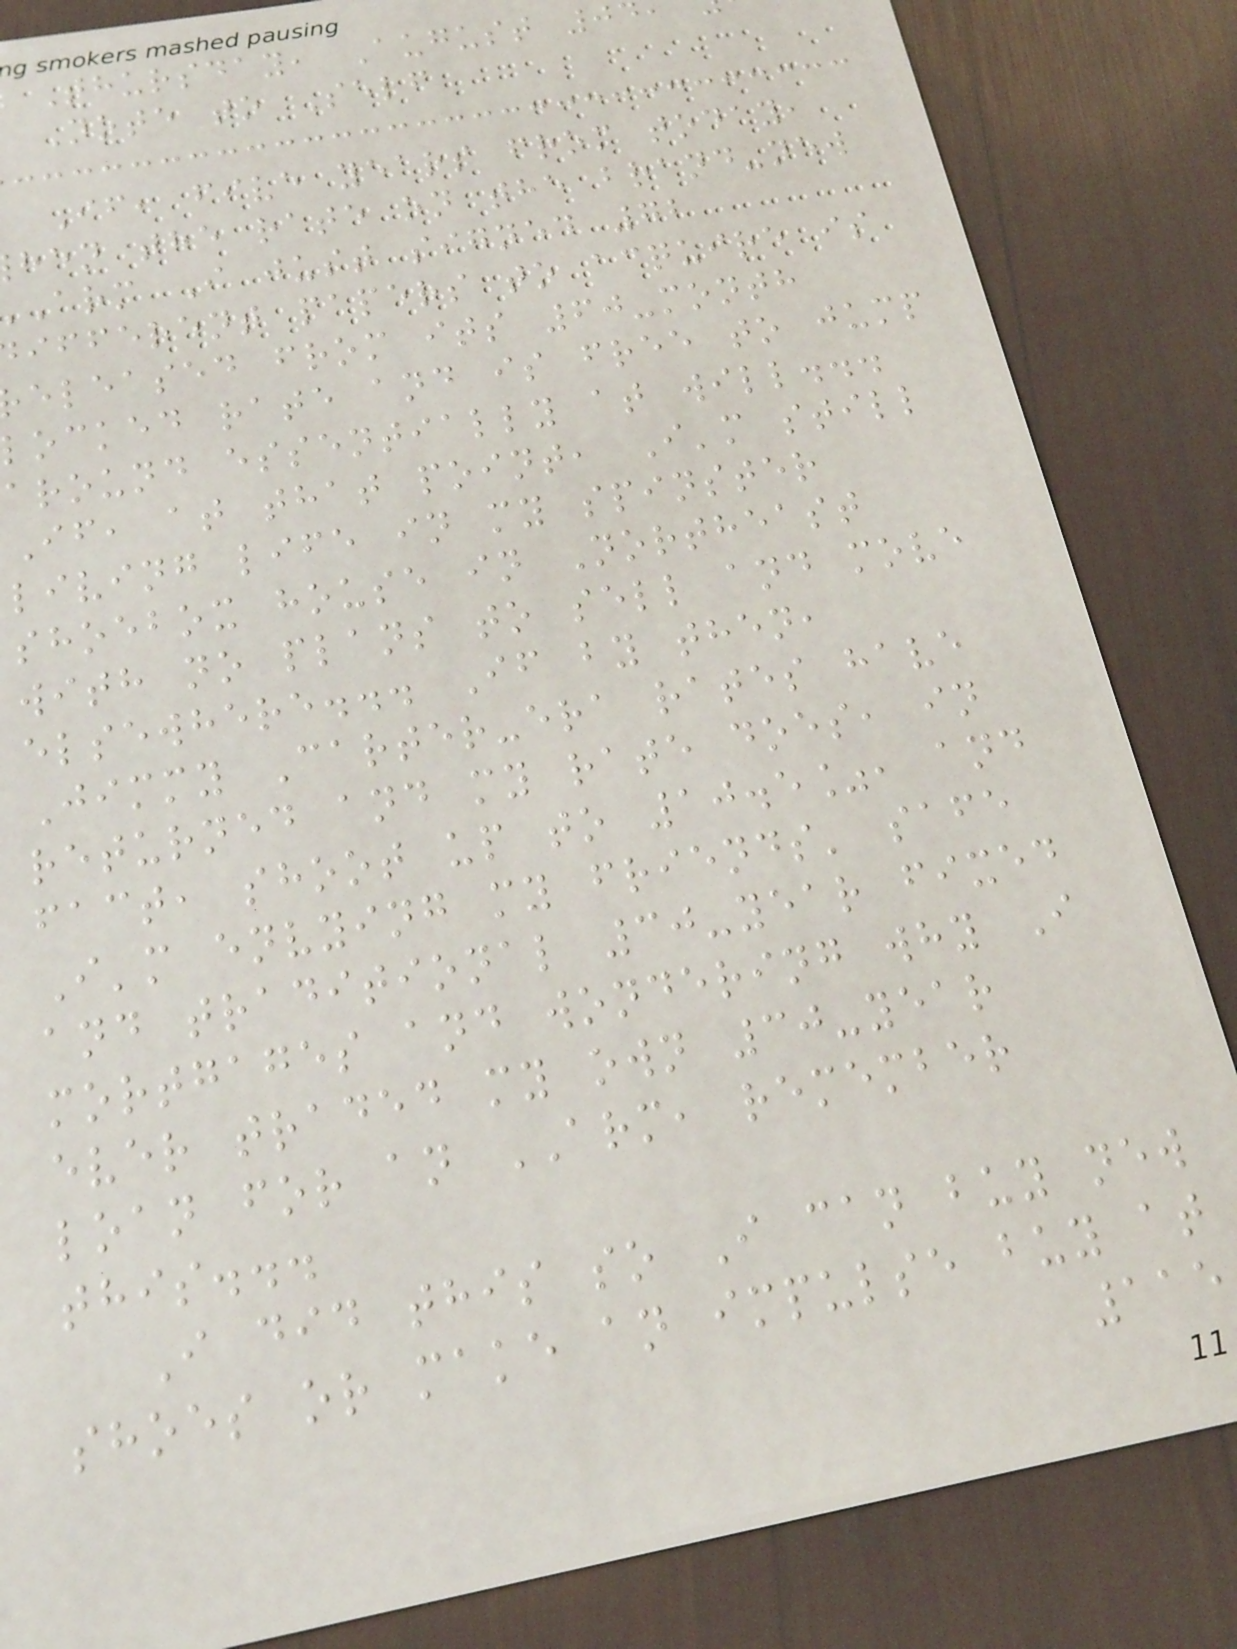Thursday, August 0
Note to Self
If, five years from today,
hen the rate on the brand-new
arm I just signed 72
ifferent papers to acquire is
eleased from its 60-month
locked rate and is free to jump
around essentially at will...
If, at that point, I'm still
living life in my spinster
shoebox house in Northeast
with no plans to sell and move
elsewhere... If by then,
Jimmy Carter-era rates have
returned and my rate does, in
fact, shoot up to 10.5%, and
I'm envying my friends' safe
and traditional 30-year fixed
mortgages and wondering why I
ever traded my own 30-year
loan for an ARM, remember
this...
I did this so I can buy new
shoes or make an impulse buy at
115
